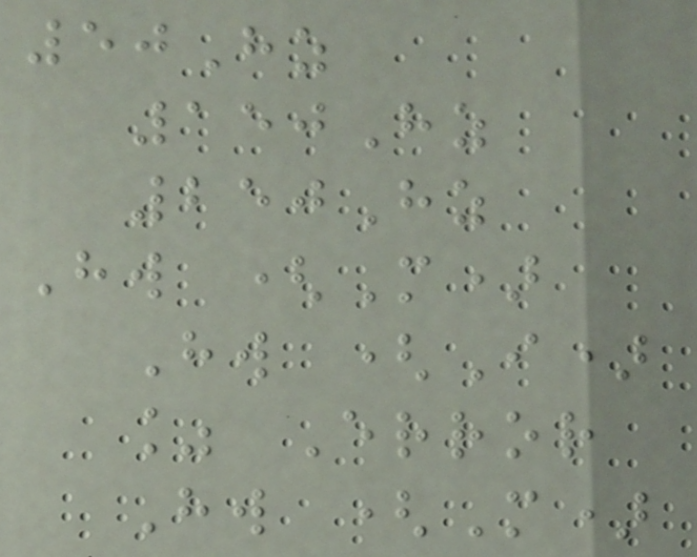50Hz
150Hz
250Hz
Hw (M)
Hw (I)
% Error
Hw (M)
